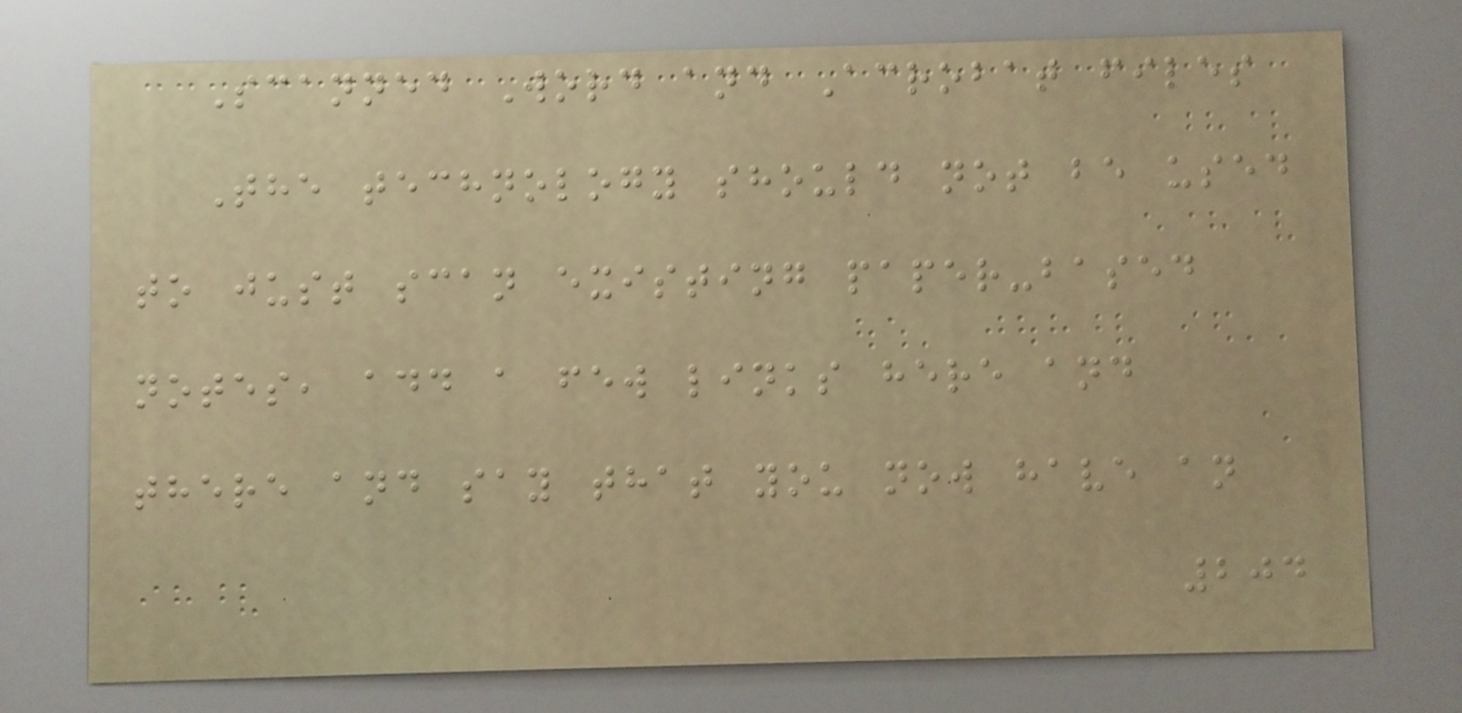Scanned Word and Acrobat files
The technology should not be used
to just scan existing paper-based
notes, add a few links here and
there and say that you now have an
204
